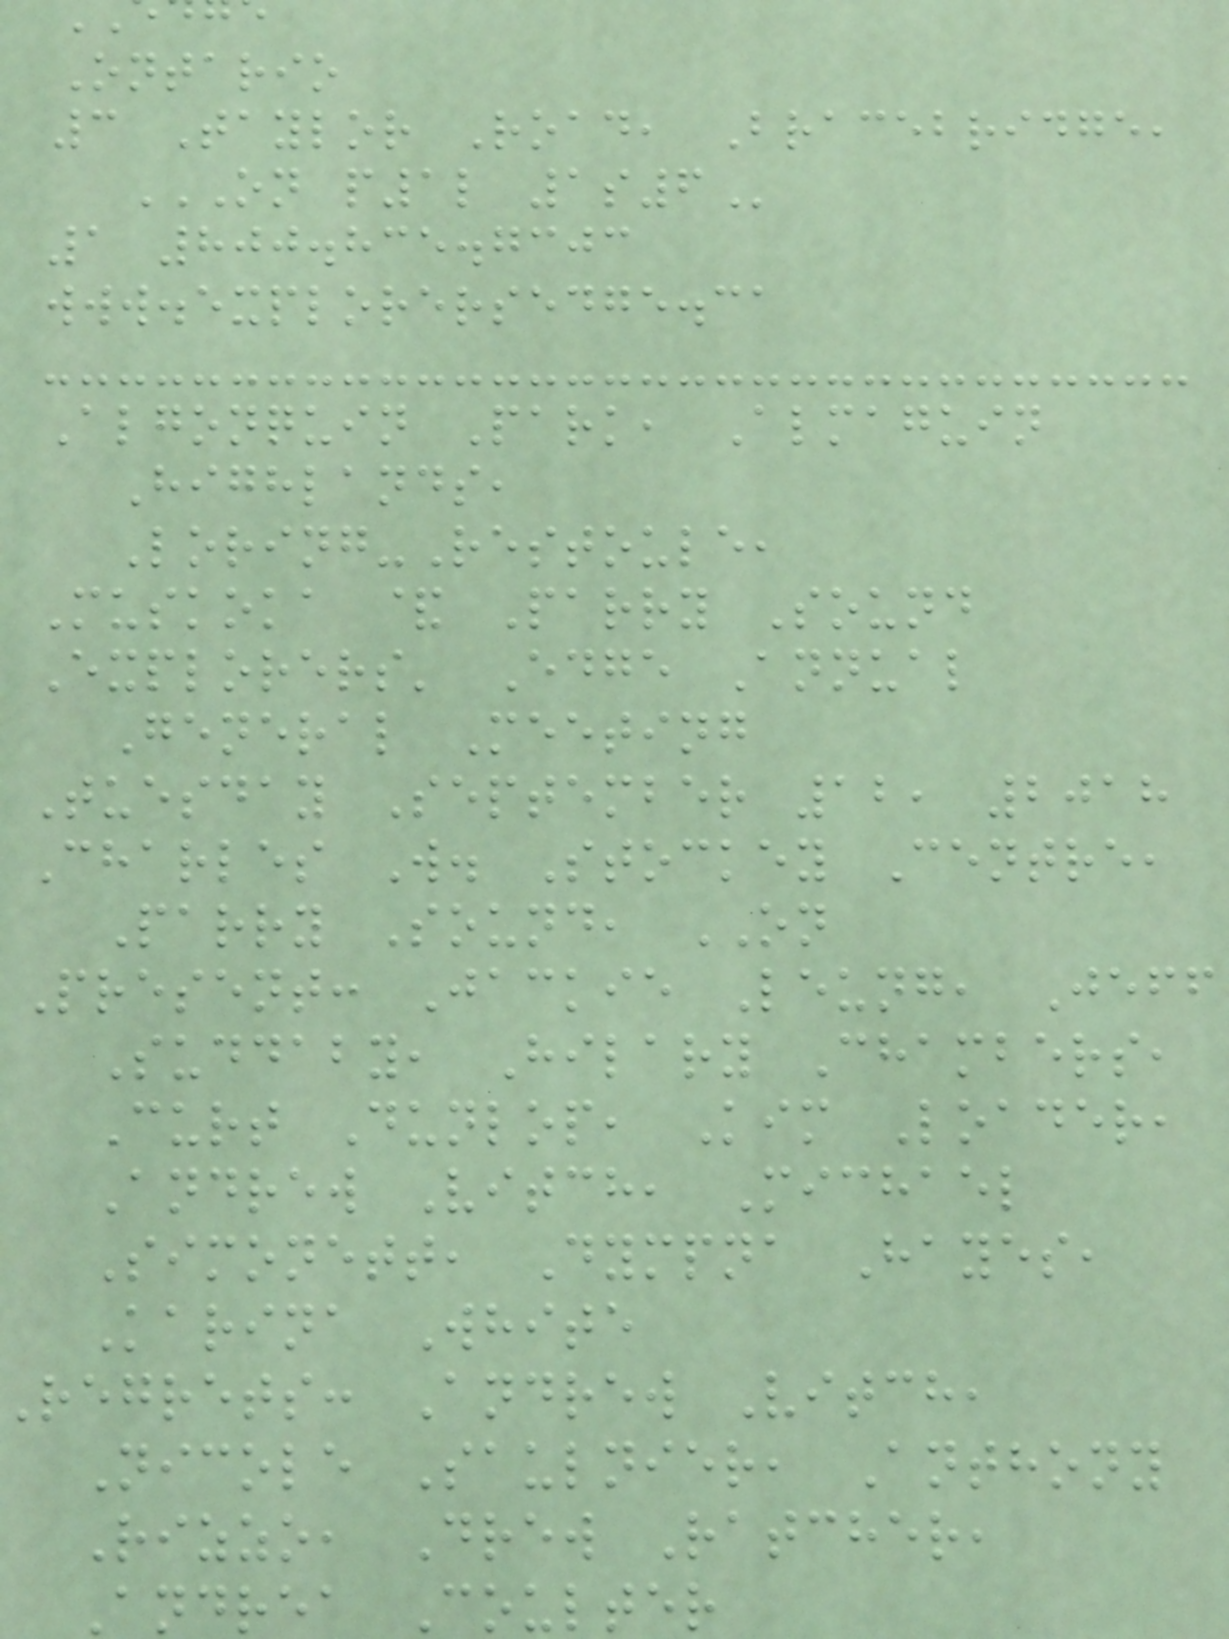Ontario
3 Taylor Road, Bracebridge,
ON P1L 1S6
1 800.835.7303
www.explorersedge.ca
Algonquin Park, Almaguin
Highlands,
Loring-Restoule,
Muskoka & Parry Sound
Explorers' Edge Annual
General Meeting
Tuesday September 12, 2018
Charles W. Stockey Centre,
Parry Sound, ON
Present: Jackie Leung, Jeff
Suddaby, Hilary Chambers,
Curt Dunlop, Kim Loader,
Andrew Vitch, Michael
Simonett, Dympna Hayes,
Karina White
regrets: Andrew Vitch,
Nicole Saulnier, Anthony
Rizzo, Drew Ratcher,
Andrea Coulter
